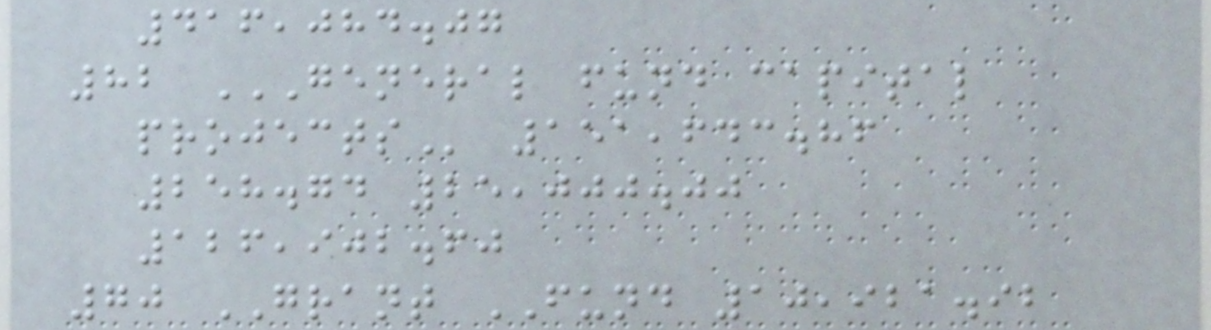416,084.07
82 GENERAL FUND CAPITAL
PROJECTS 151,643.86
258.74 25,000.00
126,902.60
70 GRANT FUND 10,921.92
